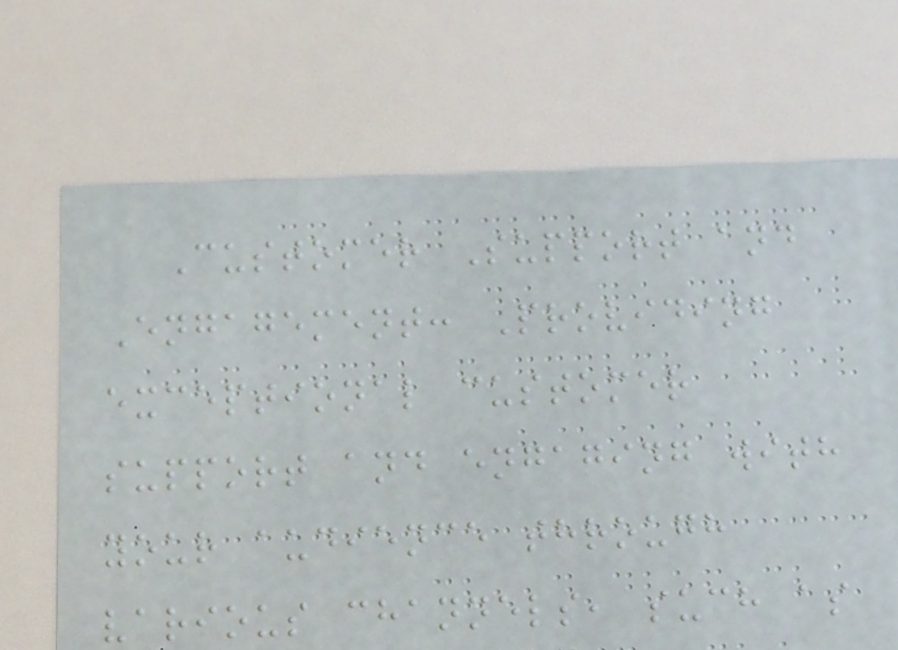Customer Support and
Engagement: Providing
exceptional customer
support and engaging with
your audience through
various channels, such as
